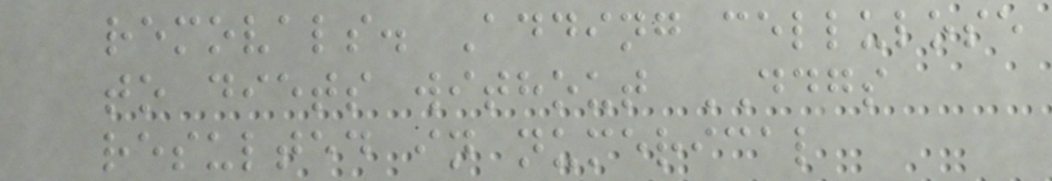removals. Adding cellulose
to diets without DDGS
resulted in numerical
